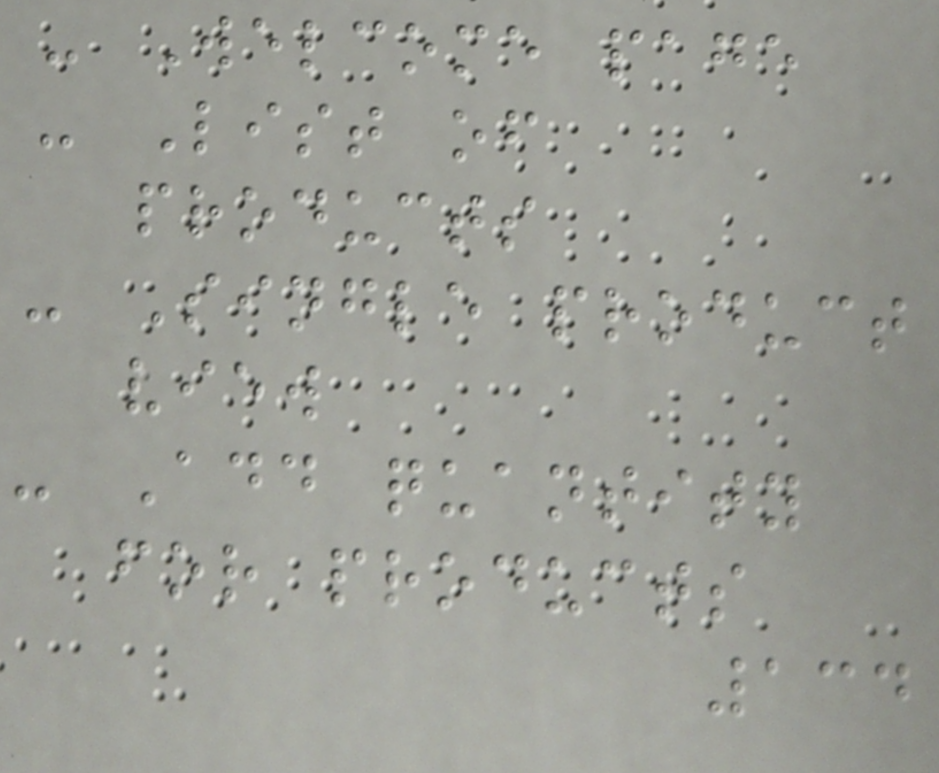- Welcome page
- List of
products
- Single product
view
- Add quantity
for products
134
